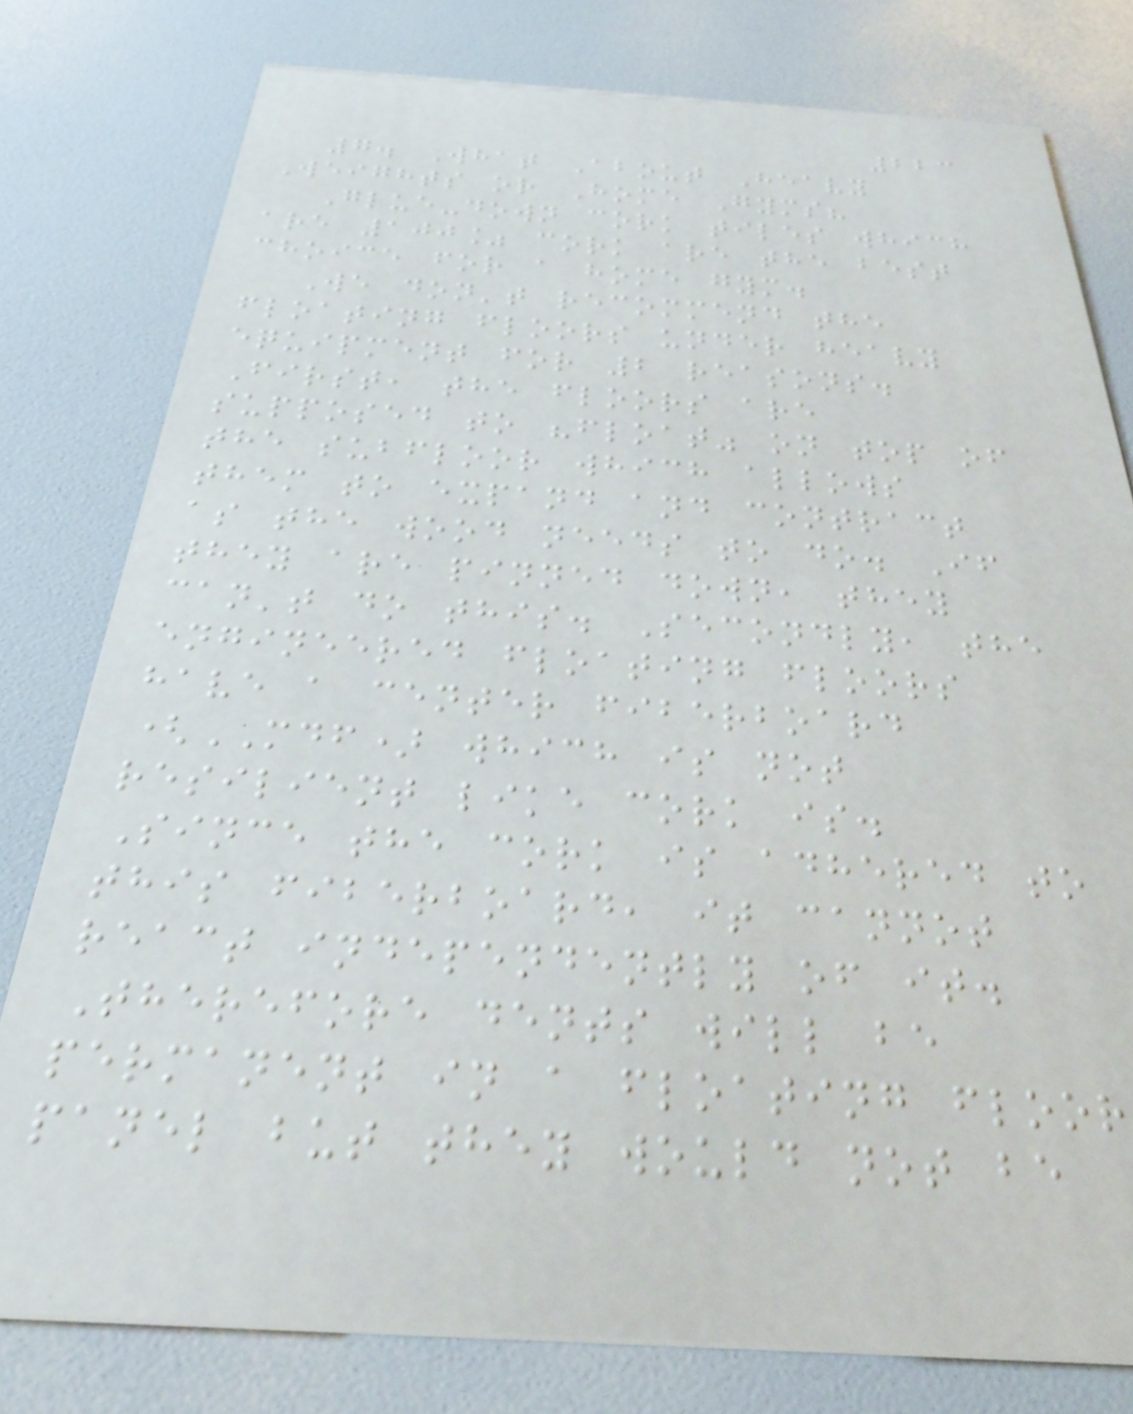223
7. What About Heavy
Weights or Home Gyms?
Glue-down cork tiles which
are 100% cork are the best
choice for a home gym.
We don't recommend the
floating floors under heavy
equipment for 2 reasons.
First, the floors are
supposed to "float" on top of
the subfloor which allows
them to expand and contract
as the wood needs to do. If
they are pinned down, they
can't do this. Secondly, the
engineered floating floors
have a center fiberboard
(MDF) which is not
resilient like cork is.
Since the cork is adhered to
this fiberboard, it cannot
react independently of it.
Therefore dents will be
permanent in a floating floor
panel but they would not be
